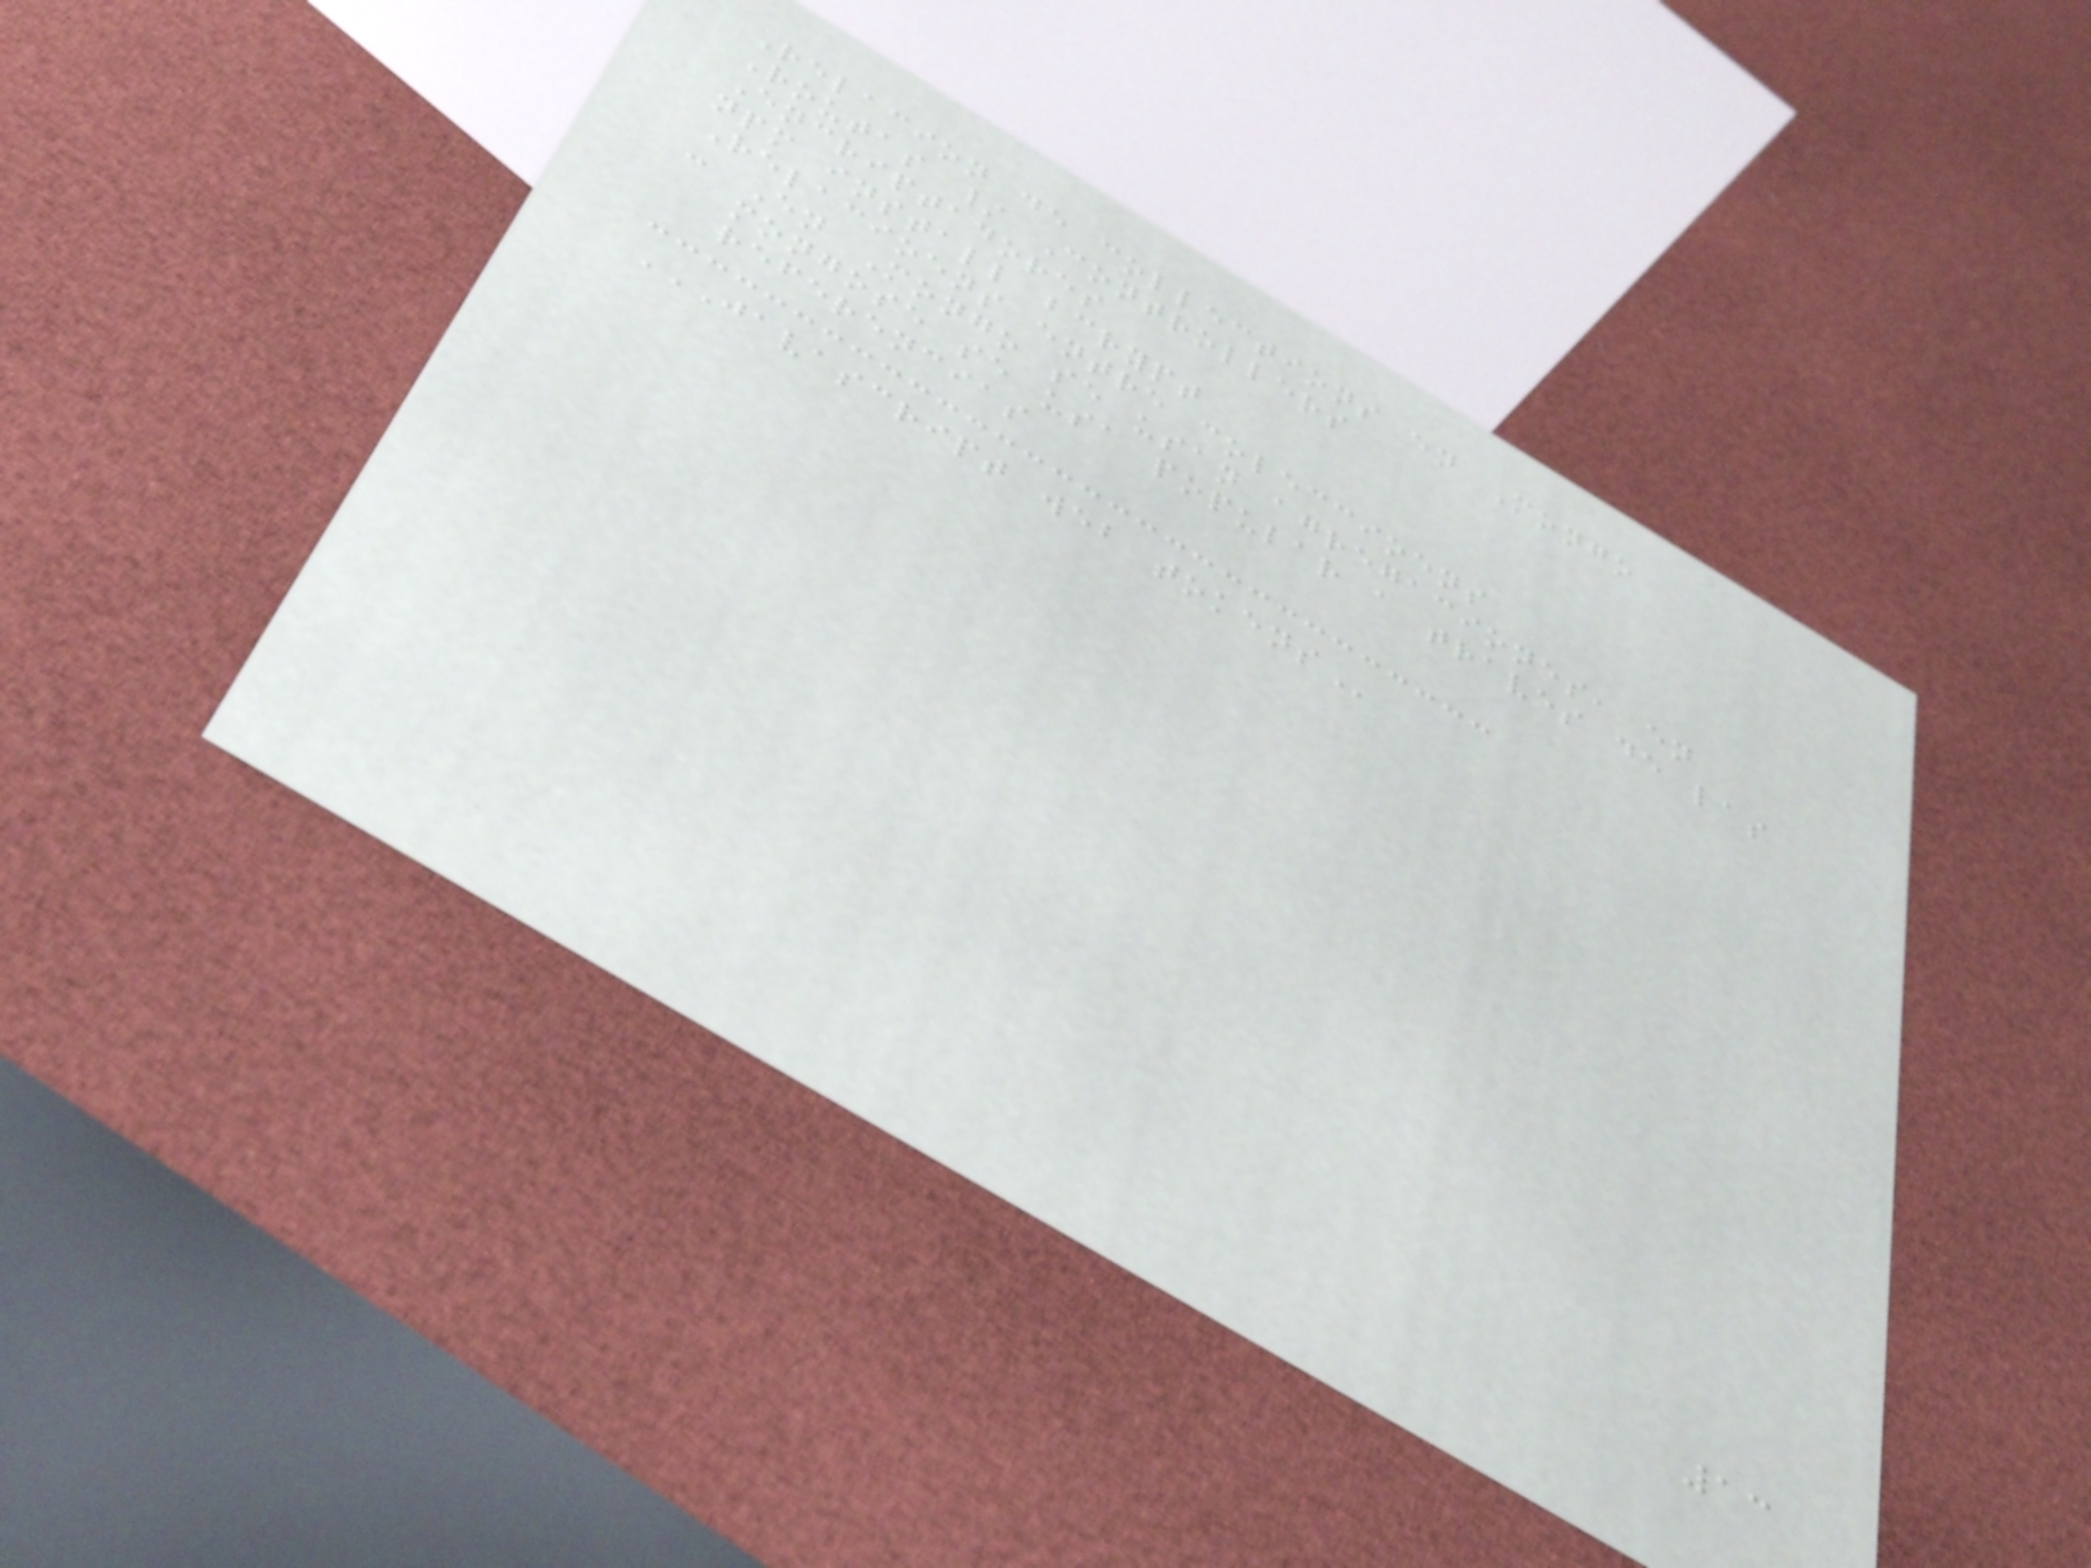Relacion de collections en Mongo
Routas / Controllers
Encriptadores
npm install bcrypt
Relacioens entre coleccioens
- En Mongo se usan agregaciones, en
mongose se usa popular a traves de las
referencias
JAVASCRIPT WEB TOKENS
13
